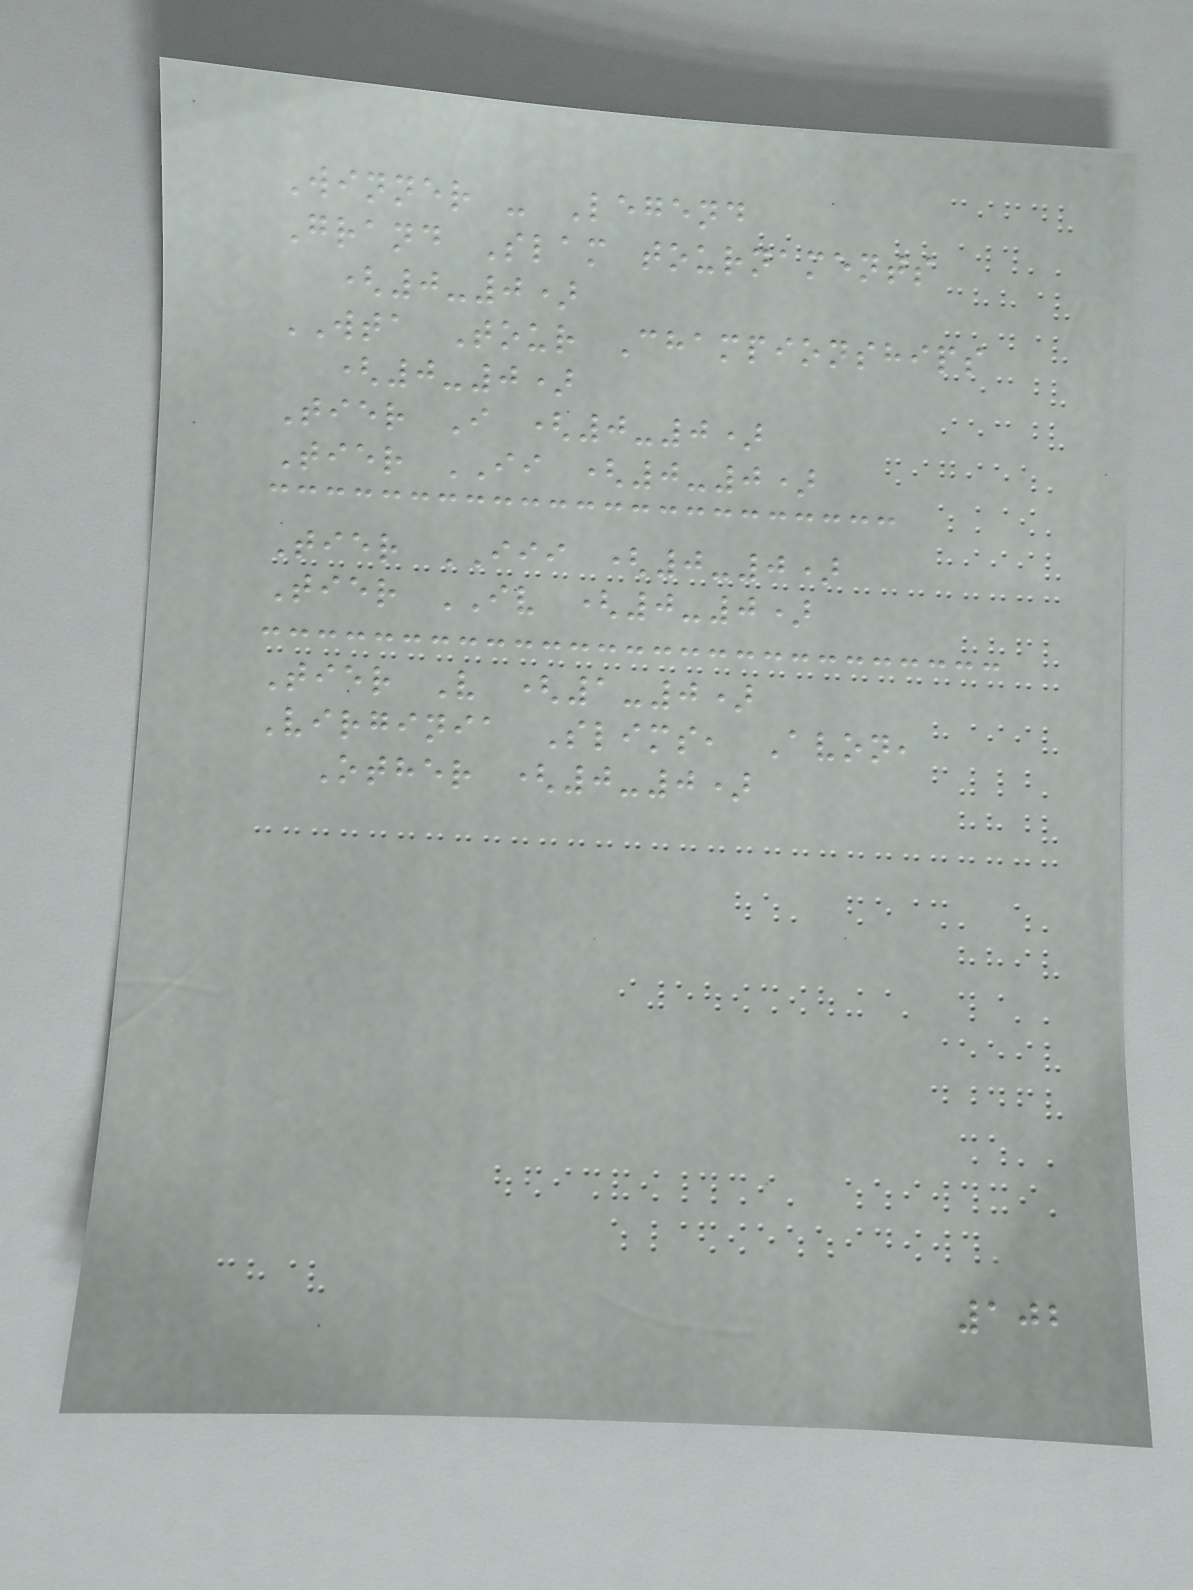Winner - Legend
Grand Slam tournaments
(0-0)
WTA Tour Championships
(0-0)
Tier I (0-0)
Tier II (0-0)
Tier III (0-0)
Tier IV (0-0)
Tier V (1-0)
Virginia Slims, Avon,
Other (0-0)
102
